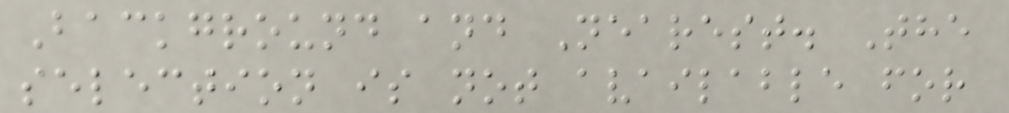Background and Nearest. The
selection is not available for
